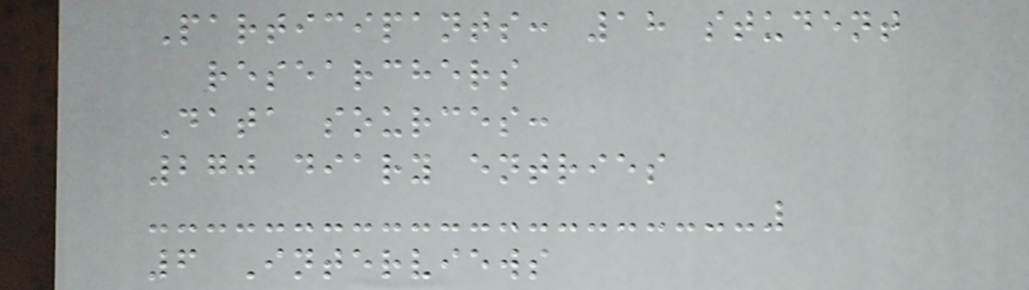Participants: 18 student
researchers
Data sources:
270 diary entries
6 Interviews
